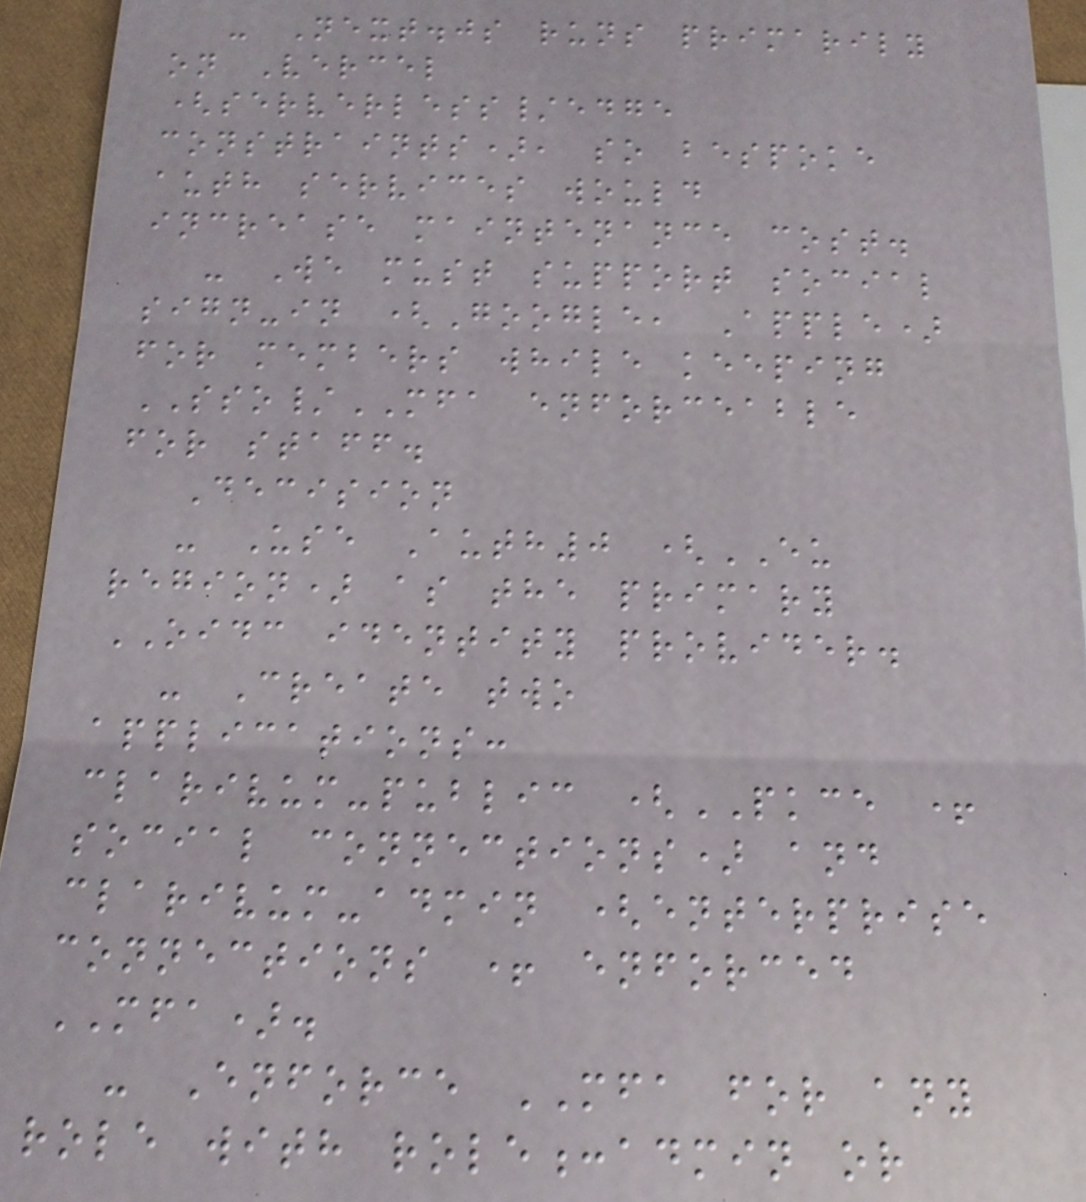- Next.js runs primarily
on Vercel
(serverless/edge
constraints), so bespoke
auth services would
increase maintenance cost.
- We must support social
sign-in (Google, Apple)
for members while keeping
SSO/MFA enforceable
for staff.
Decision
- Use Auth0 (EU
region) as the primary
OIDC identity provider.
- Create two
applications:
clarivum-public (PKCE +
social connections) and
clarivum-admin (enterprise
connections + enforced
MFA).
- Enforce MFA for any
role with role:admin or
